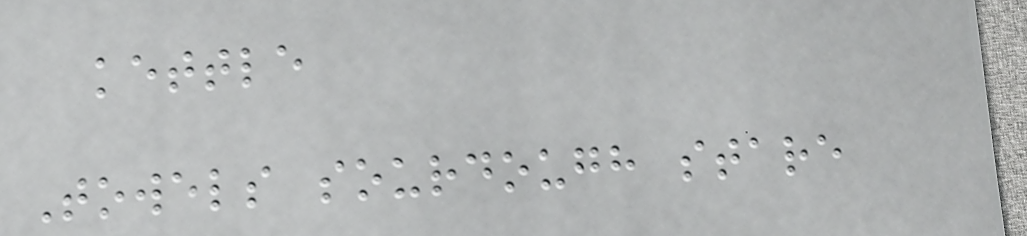kettle
Towels sourdough stare
